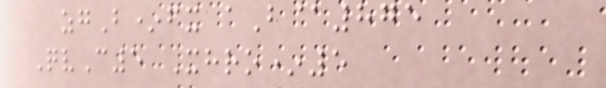zgB*fx aB@875
QvC5 Xhro*5
